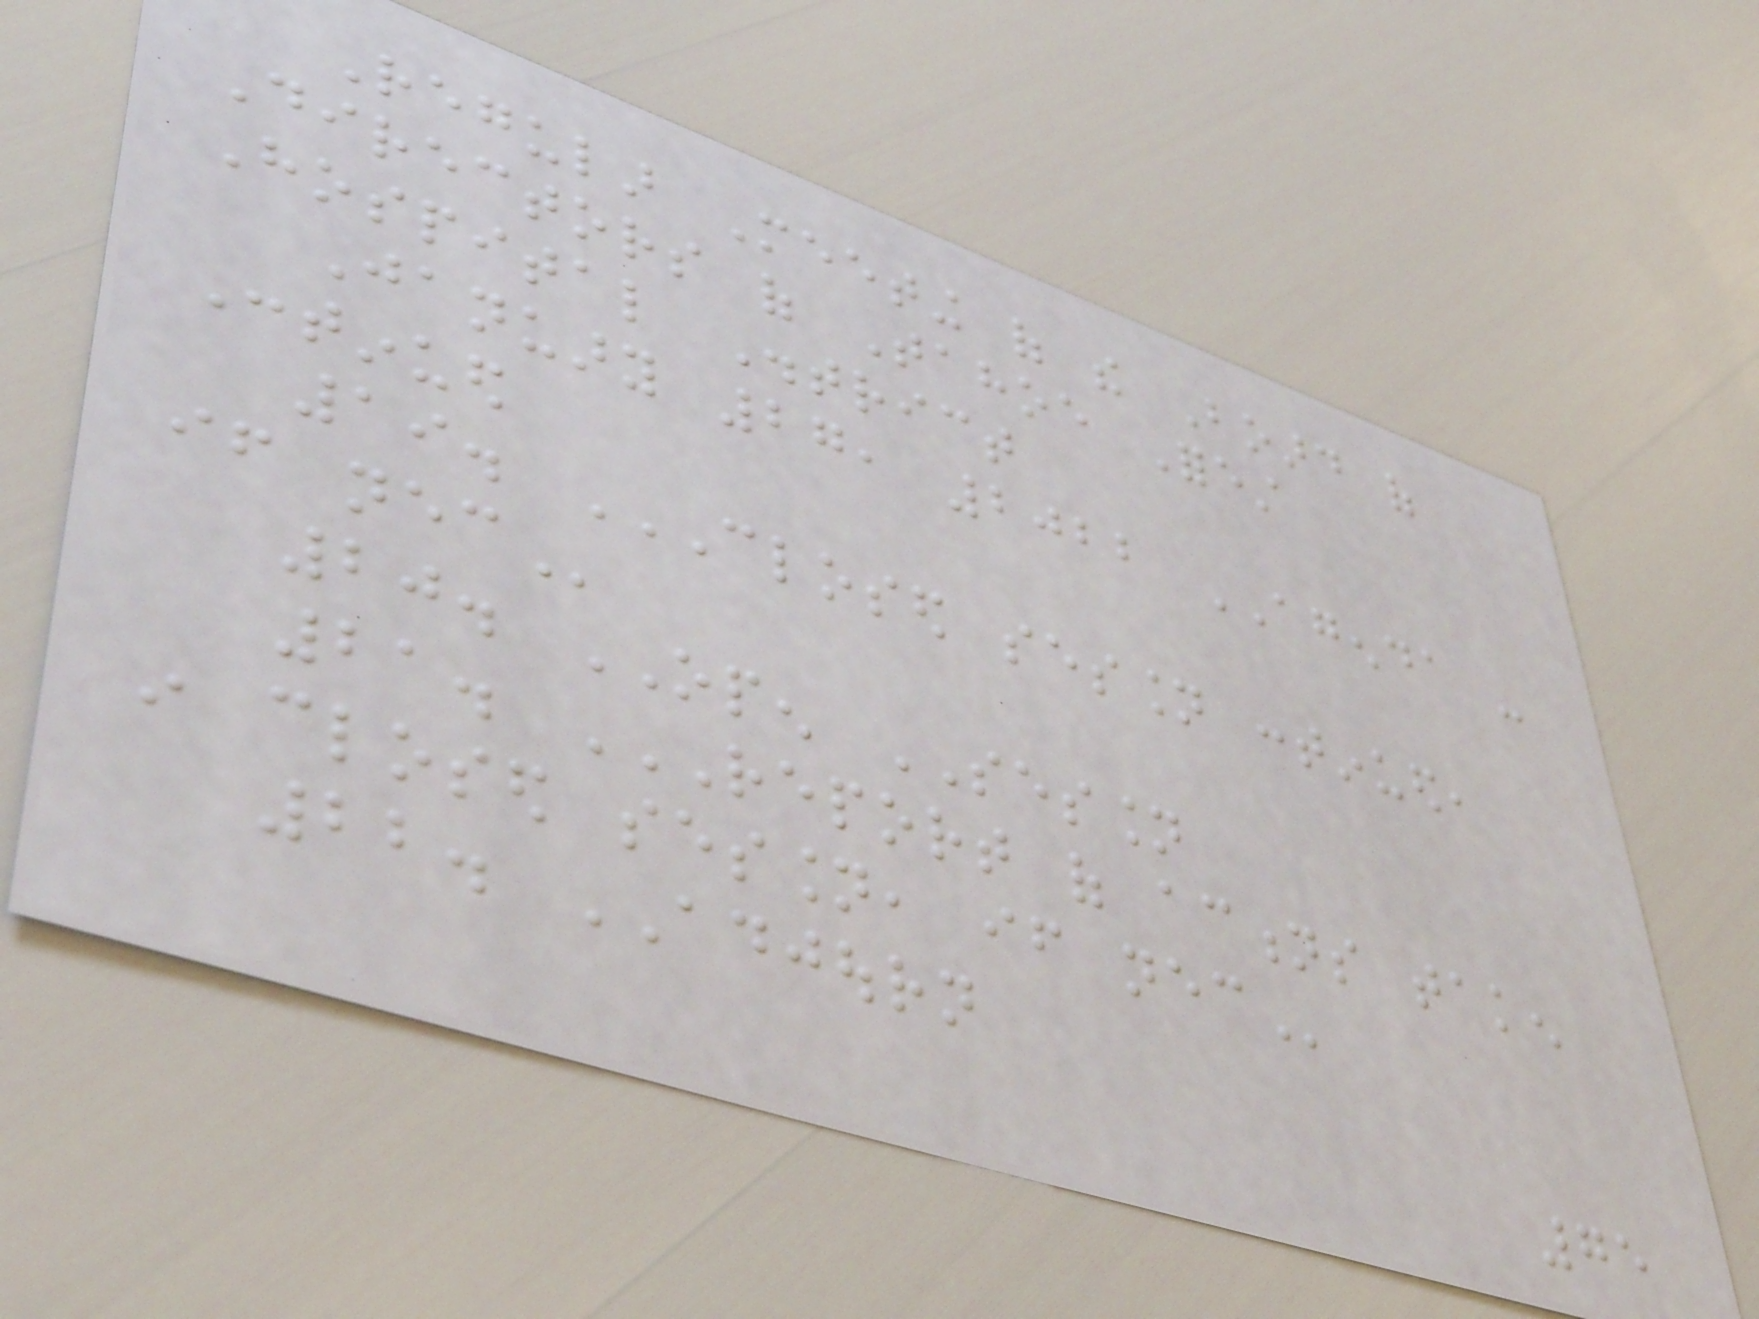Regular Meeting of the Board of
Directors of Tahoe Forest
Hospital District
January 27, 2022 AGENDA -
Continued
19. CLOSED SESSION CONTINUED,
IF NECESSARY
20. OPEN SESSION
21. REPORT OF ACTIONS TAKEN
IN CLOSED SESSION, IF NECESSARY
22. ADJOURN
75
